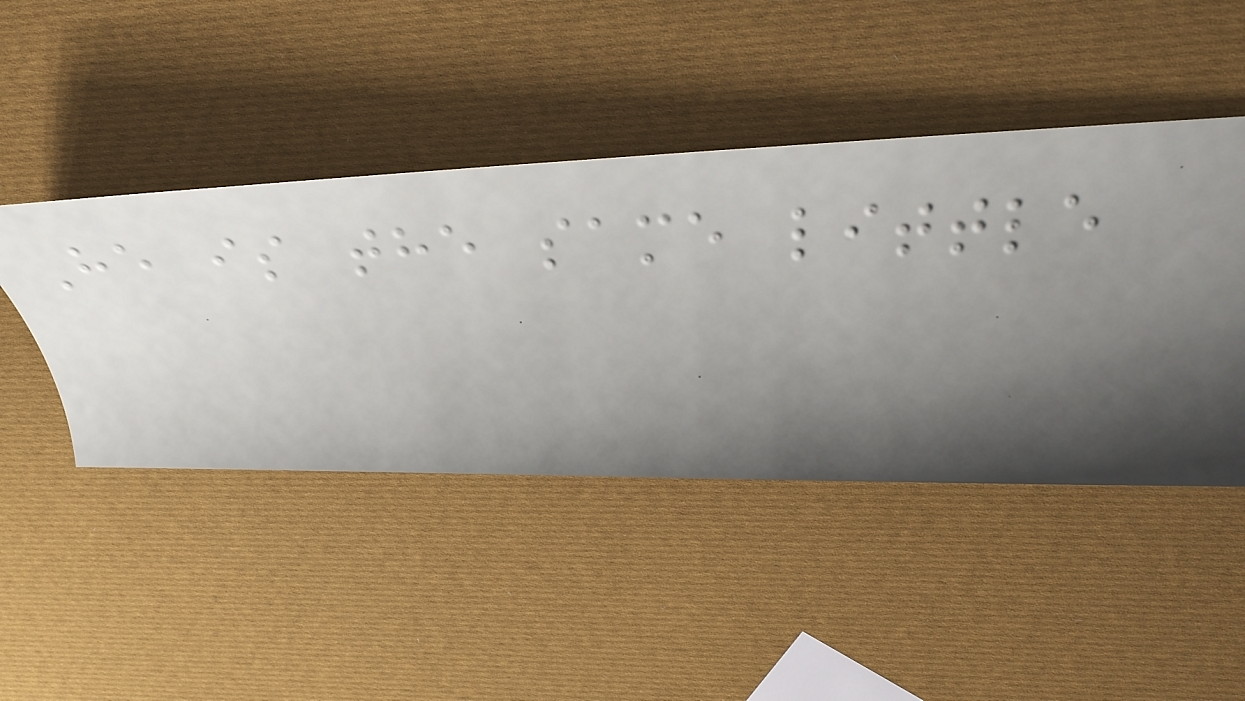He is the same little
